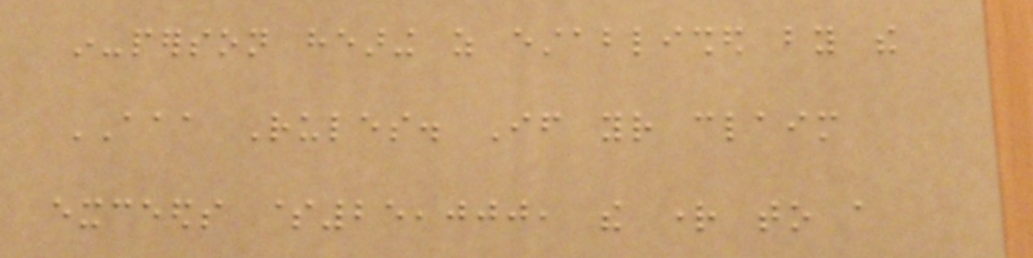in-person hearing as established by the
AAA Rules. If your claim
exceeds $25,000, the right to a
